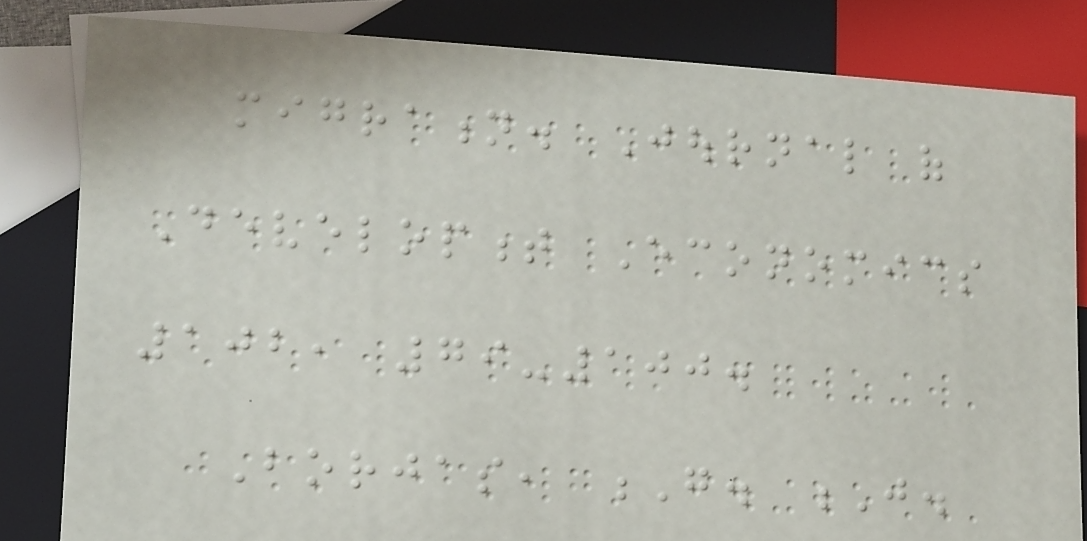migration. Journal of
Development Economics
102, 79-100.
Borjas, G. J.
